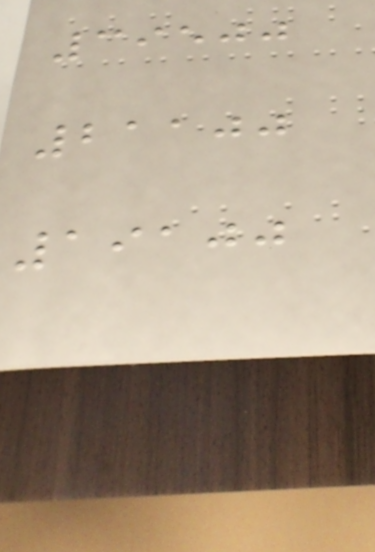39500
21100
19100
